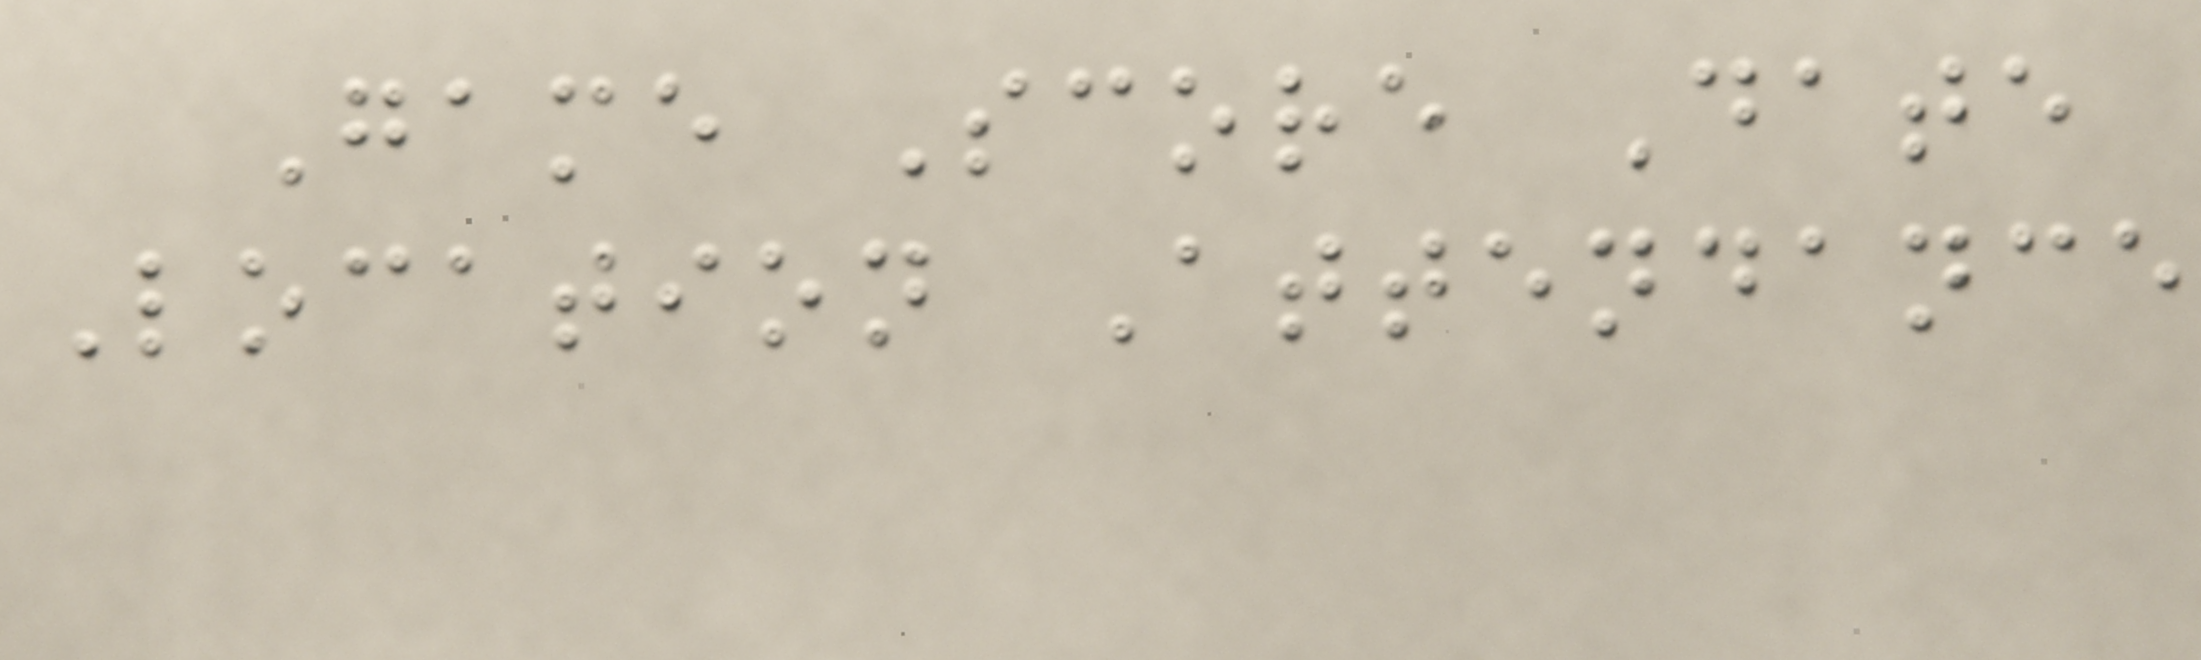Game Score Date
Location Attendance
